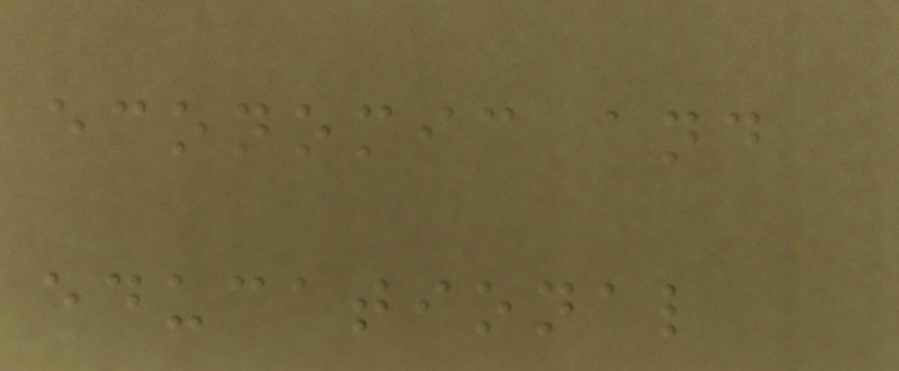economic and
educational
